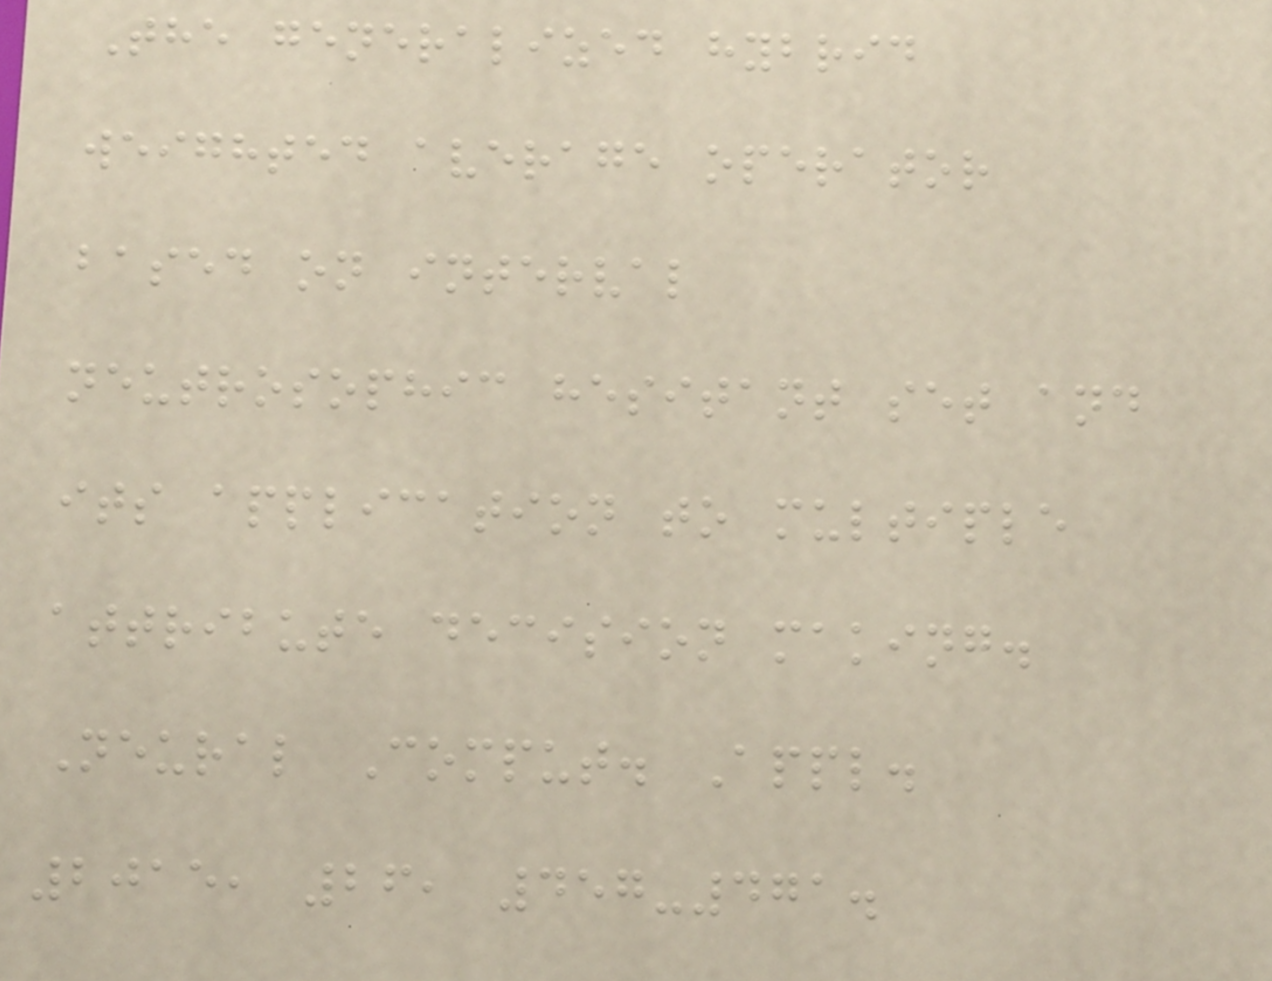The generalized hybrid
weighted average operator
based on interval
neutrosophic hesitant set and
its application to multiple
attribute decision making.
Neural Comput. Appl.
2015, 26, 457-471.
